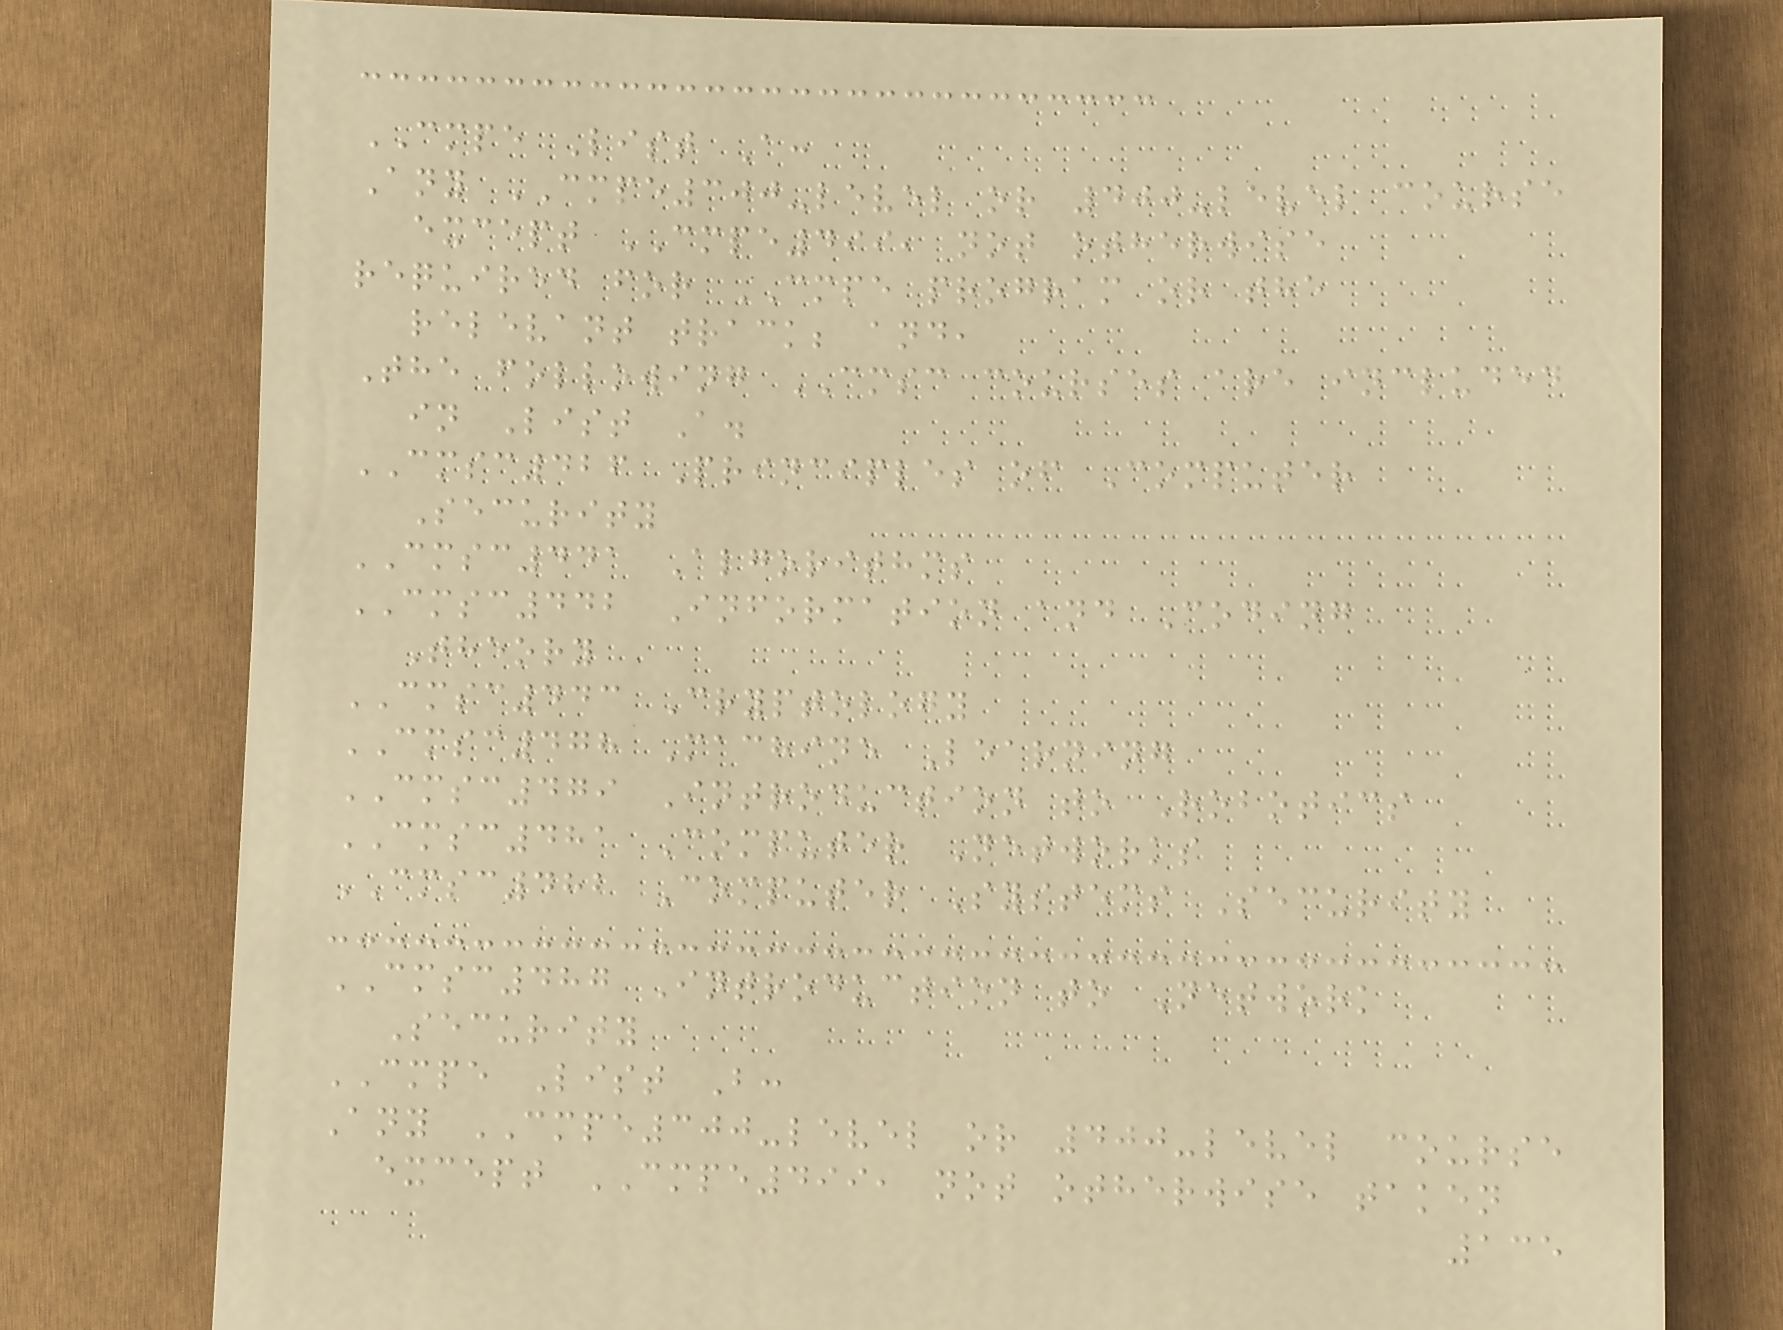CMPE List A:
Any CMPE300-level or 400-level course
except CMPE499, not otherwise
required for CMPE program or the
relevant track; and,
The following CMSC courses are included
in List A.
CMSC426 Principles of Computer
Security
CMSC441 Algorithms
CMSC442 Information and Coding
Theory
CMSC443 Cryptology
CMSC478 Machine Learning
CMSC479 Introduction to Robotics
CMSC481 Computer Networks
CMSC482 Computer Systems Security
CMSC487 Introduction to Network
Security
CMPE List B:
Any CMPE300-level or 400-level course
except CMPE499, not otherwise taken
135
